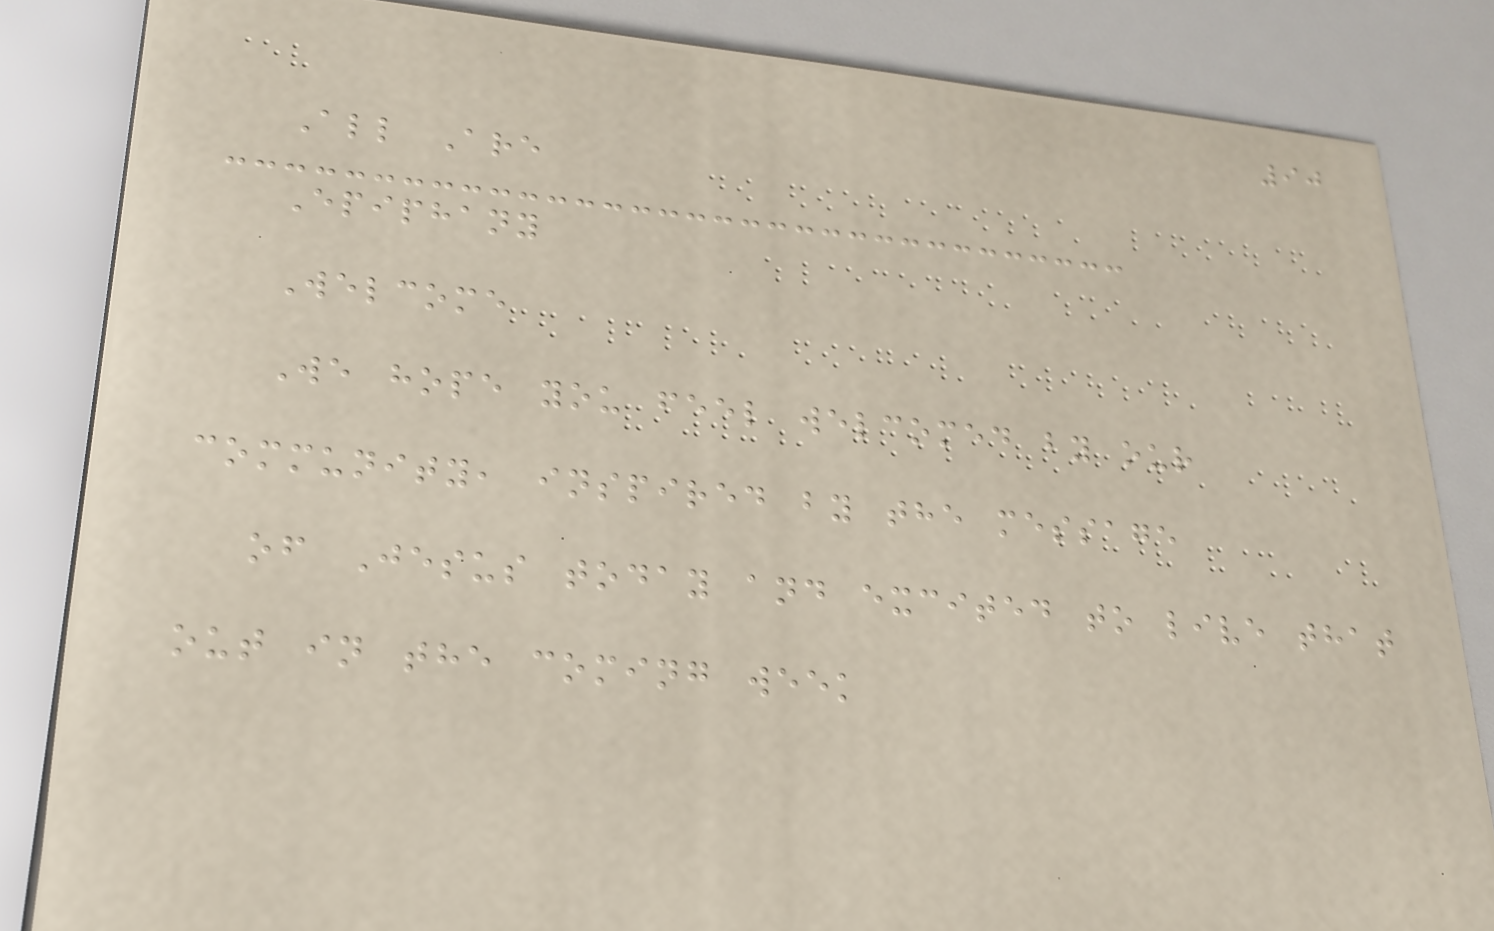90
All Are
Epiphany
Welcome
We hope you feel welcomed by our
community, inspired by the message
of Jesus today and excited to live that
out in the coming week
